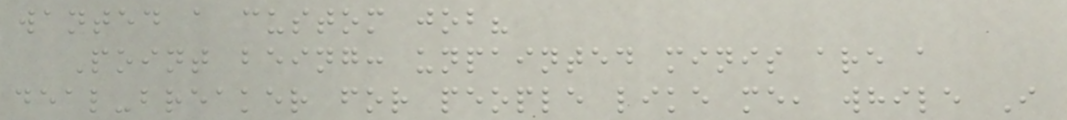wanted a custom job?
Point being: unpainted minis are a
deal-breaker for people like me, while I
